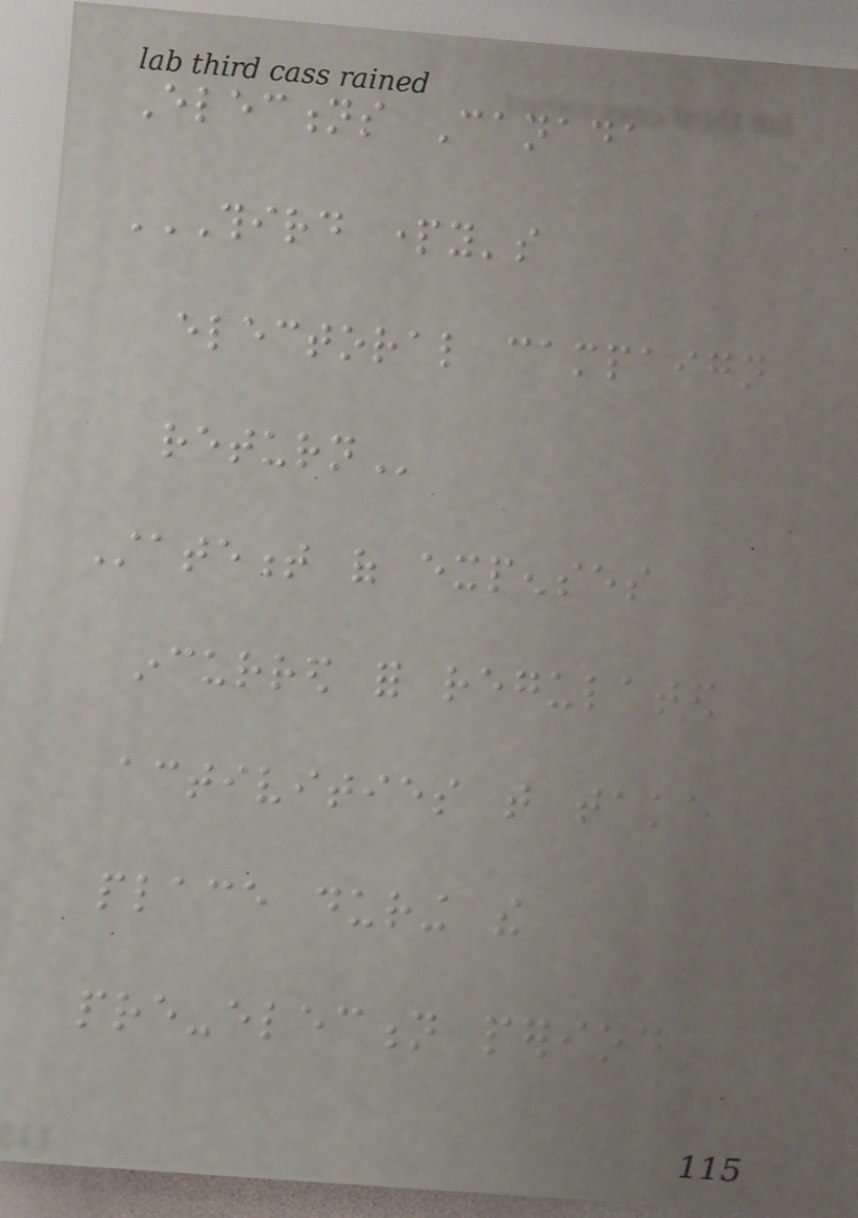Elections Canada
THIRD PARTY'S
ELECTORAL CAMPAIGN
RETURN
Statement of expenses
incurred for regulated
activities that take
place during the
pre-election period
